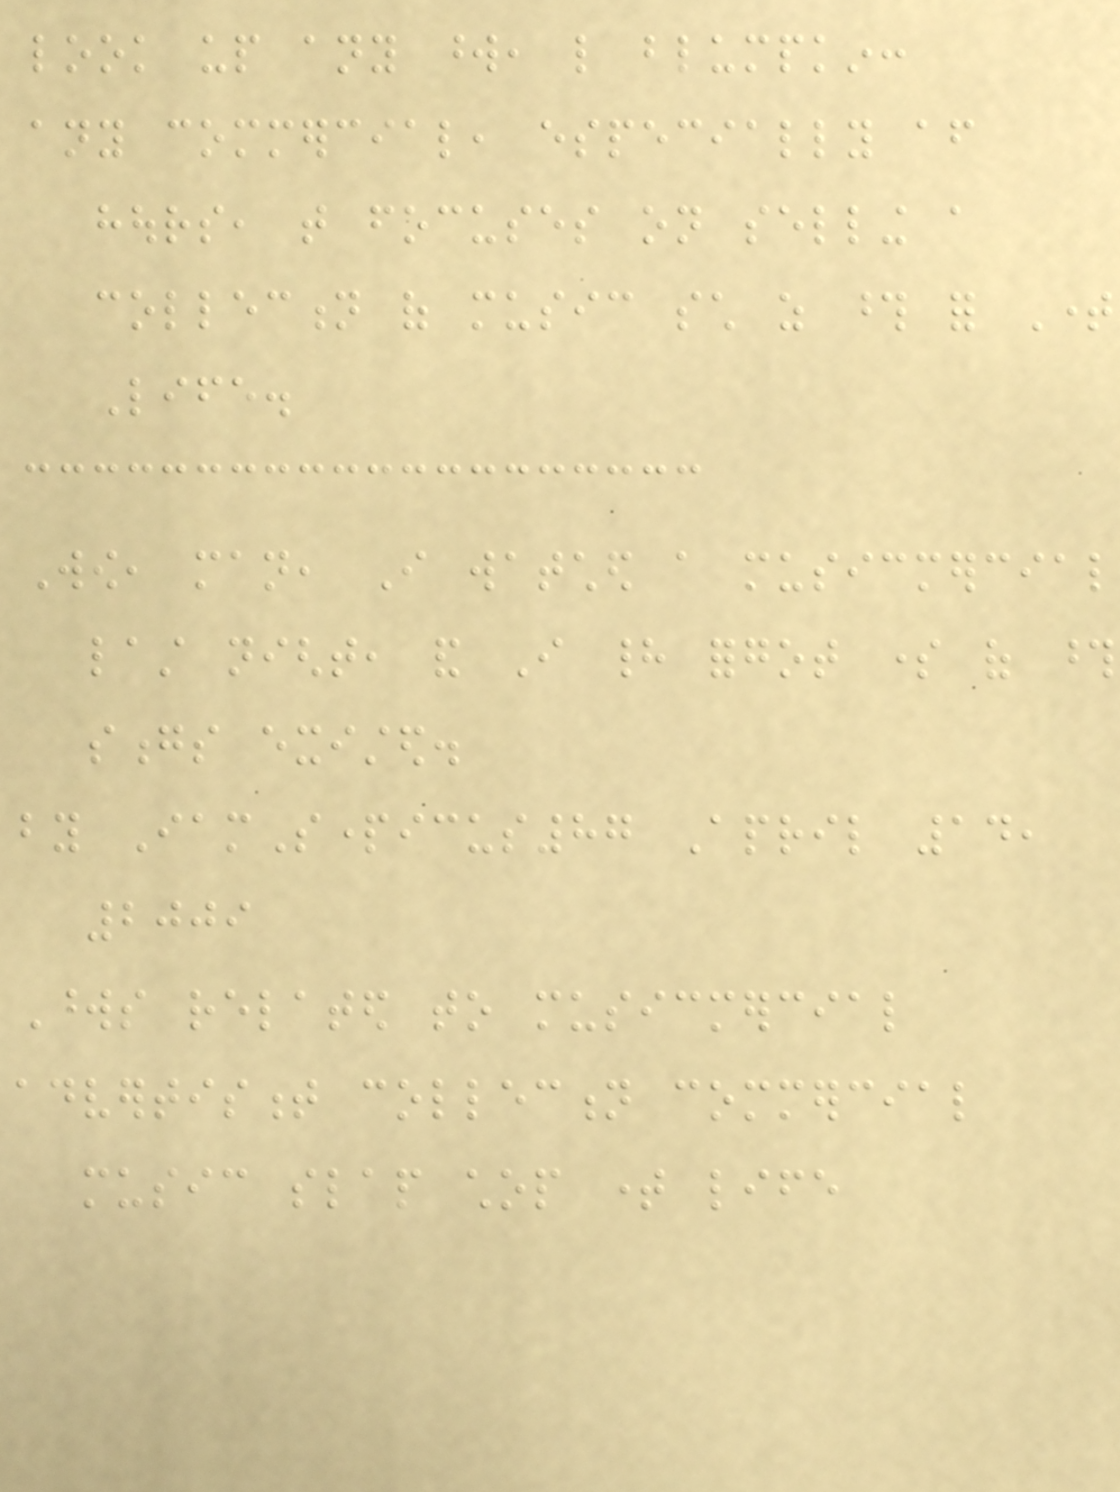look up any word, like blumpkin:
any commercial, especially after
hours, that focuses on selling a
collection of music such as those for Time
Life.
Wow, man, I watched a musicmercial
last night, and I had forgot some of those
songs existed.
by IamSparticus87 April 14,
2009
Words related to musicmercial
advertisment collection commercial
music slap chop time life
